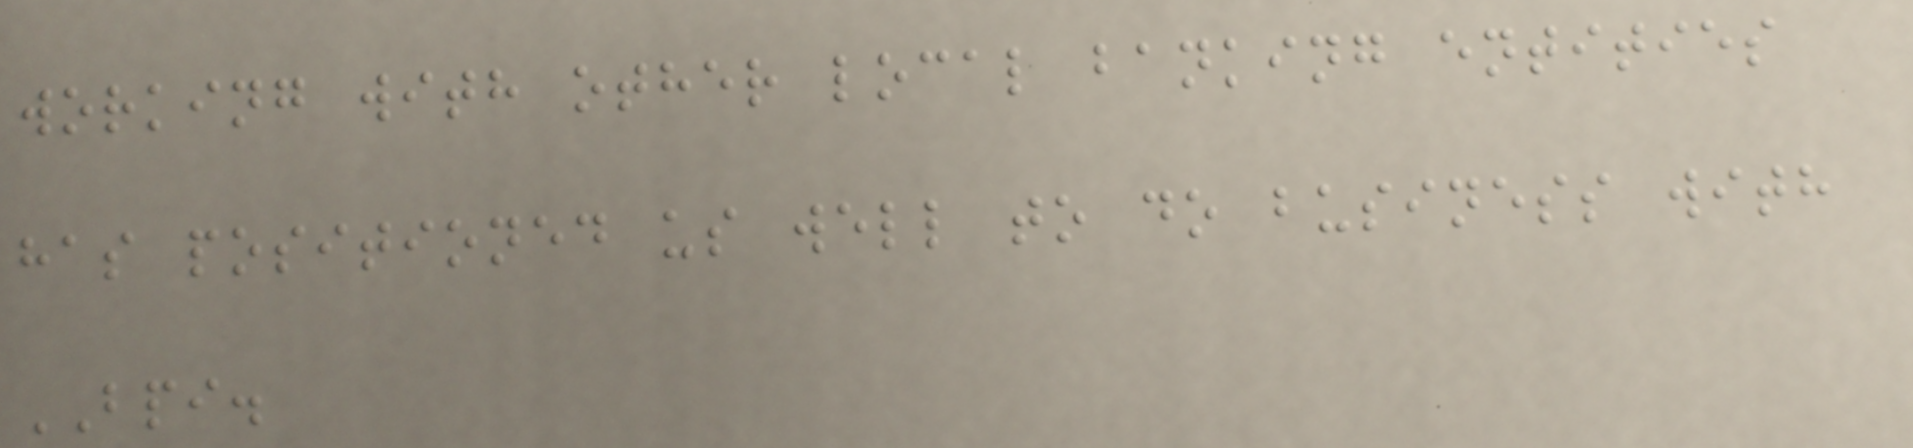working with other local banking entities
has positioned us well to do business with
BPI.
